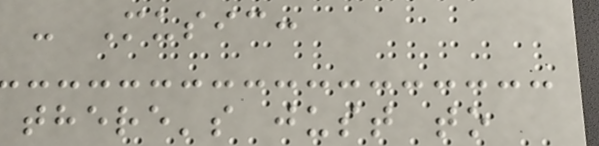- Music:
there's just to
